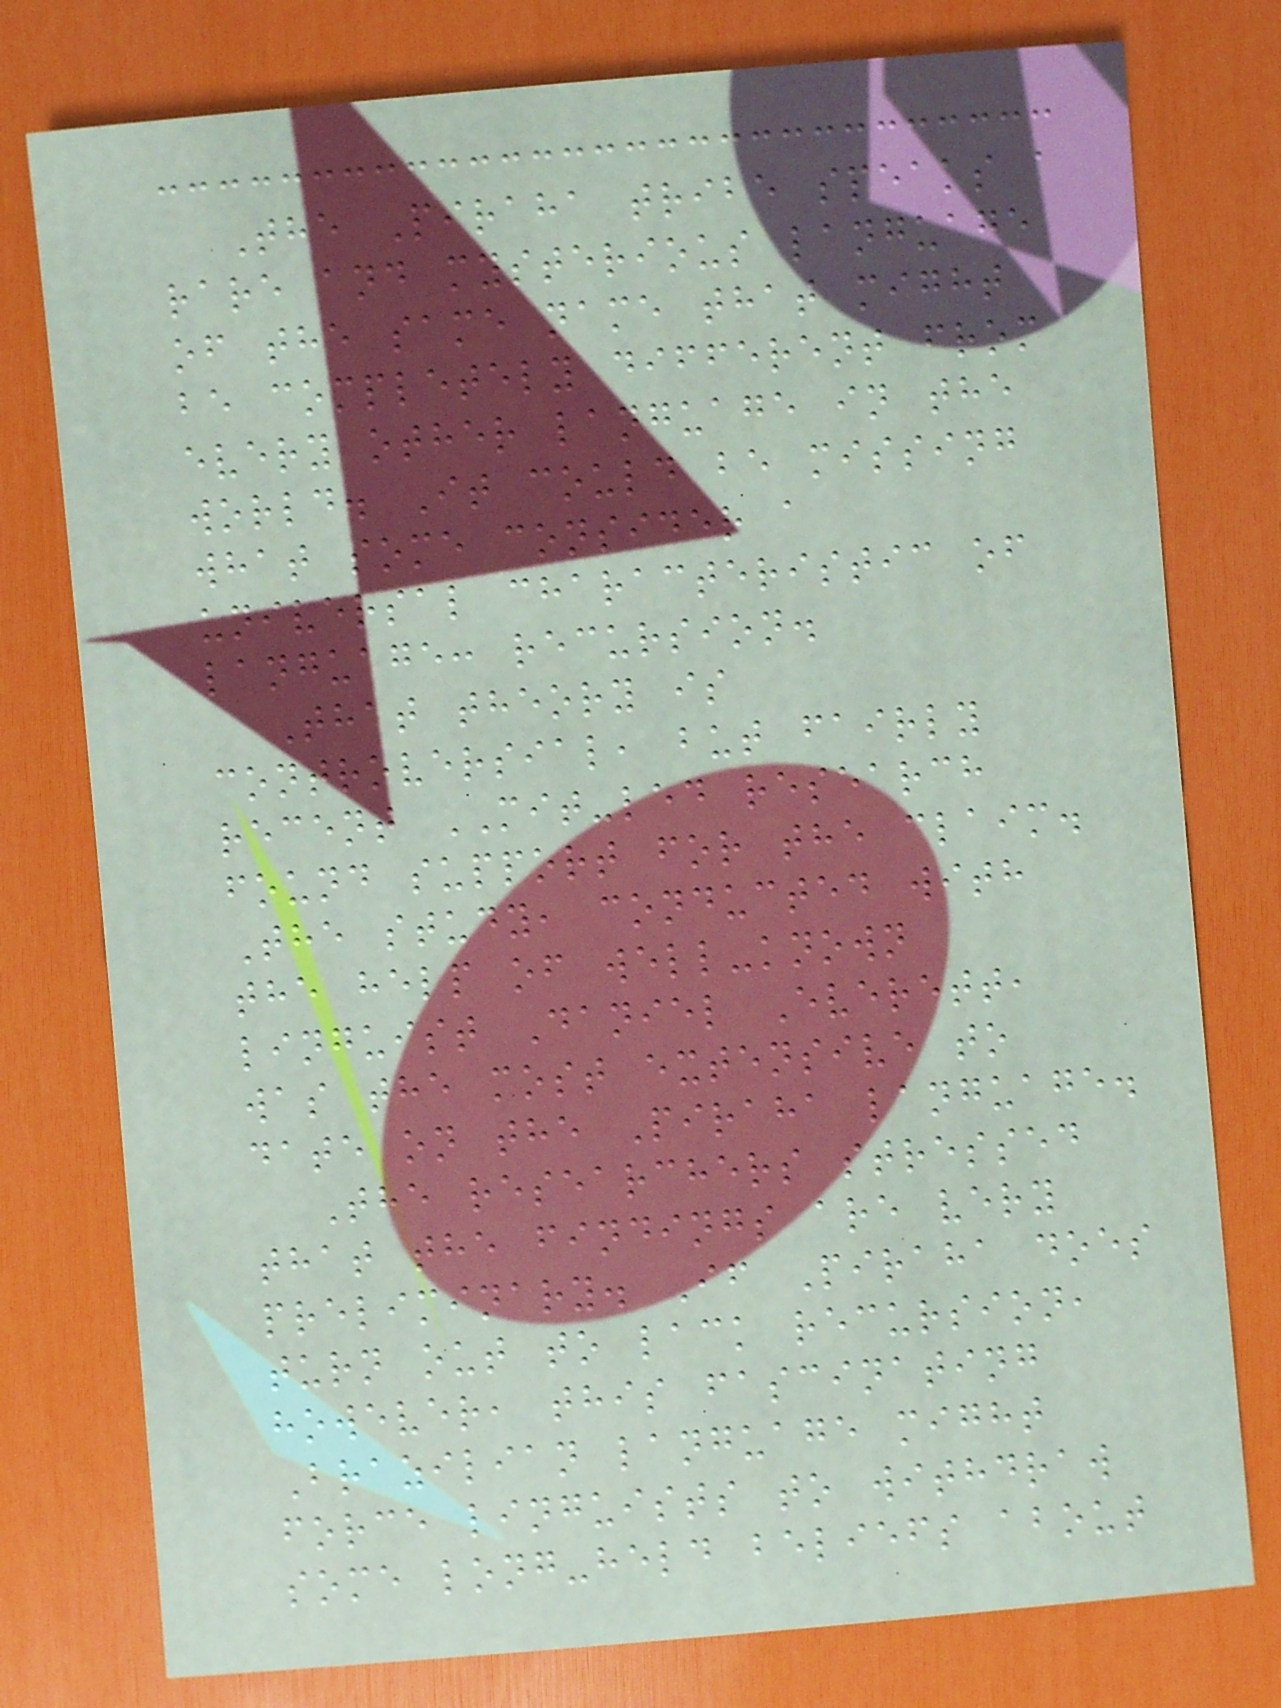The Piraha tribe speaks a
rare and mysterious language
of the same name that might
be completely different from
every other language in the
world. It could be missing
what some consider a
universal characteristic of
language: recursion.
That theory is
controversial, but fairly
recent MIT-led research
found support for the claim.
The study, conducted with
the help of well-known
linguist Daniel Everett,
was the most extensive to
date on the Piraha language.
The researchers stressed
that the findings are very
preliminary. If Piraha does
turn out to lack recursion,
however, this fascinating
Brazilian language might
force linguists to withdraw
some long-held beliefs about
